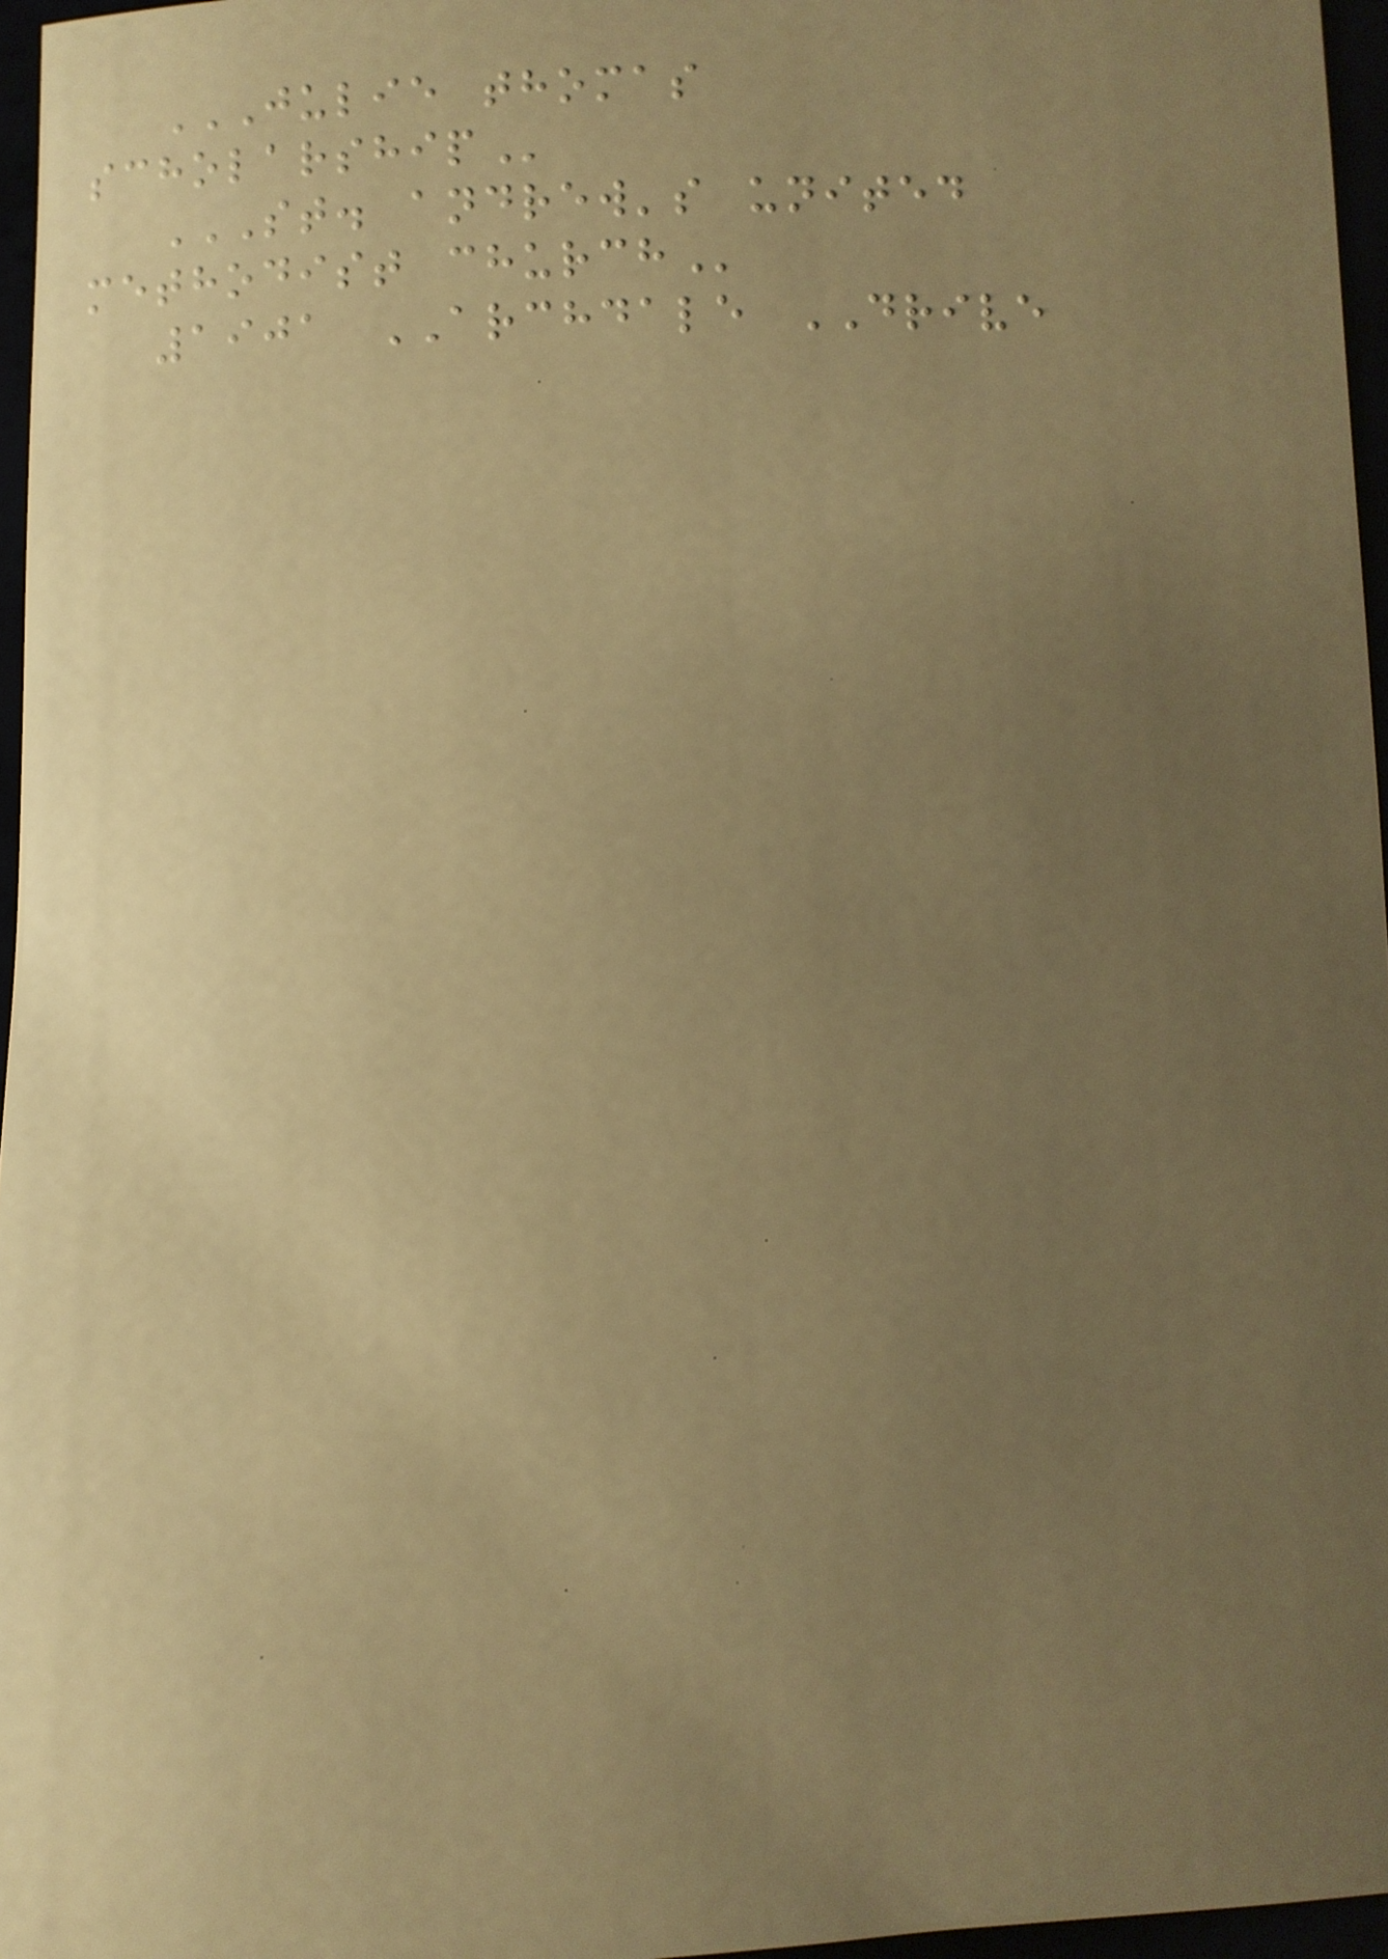JULIE THOMAS
SCHOLARSHIP
ST. ANDREW'S UNITED
METHODIST CHURCH
1901 ARCHDALE DRIVE
